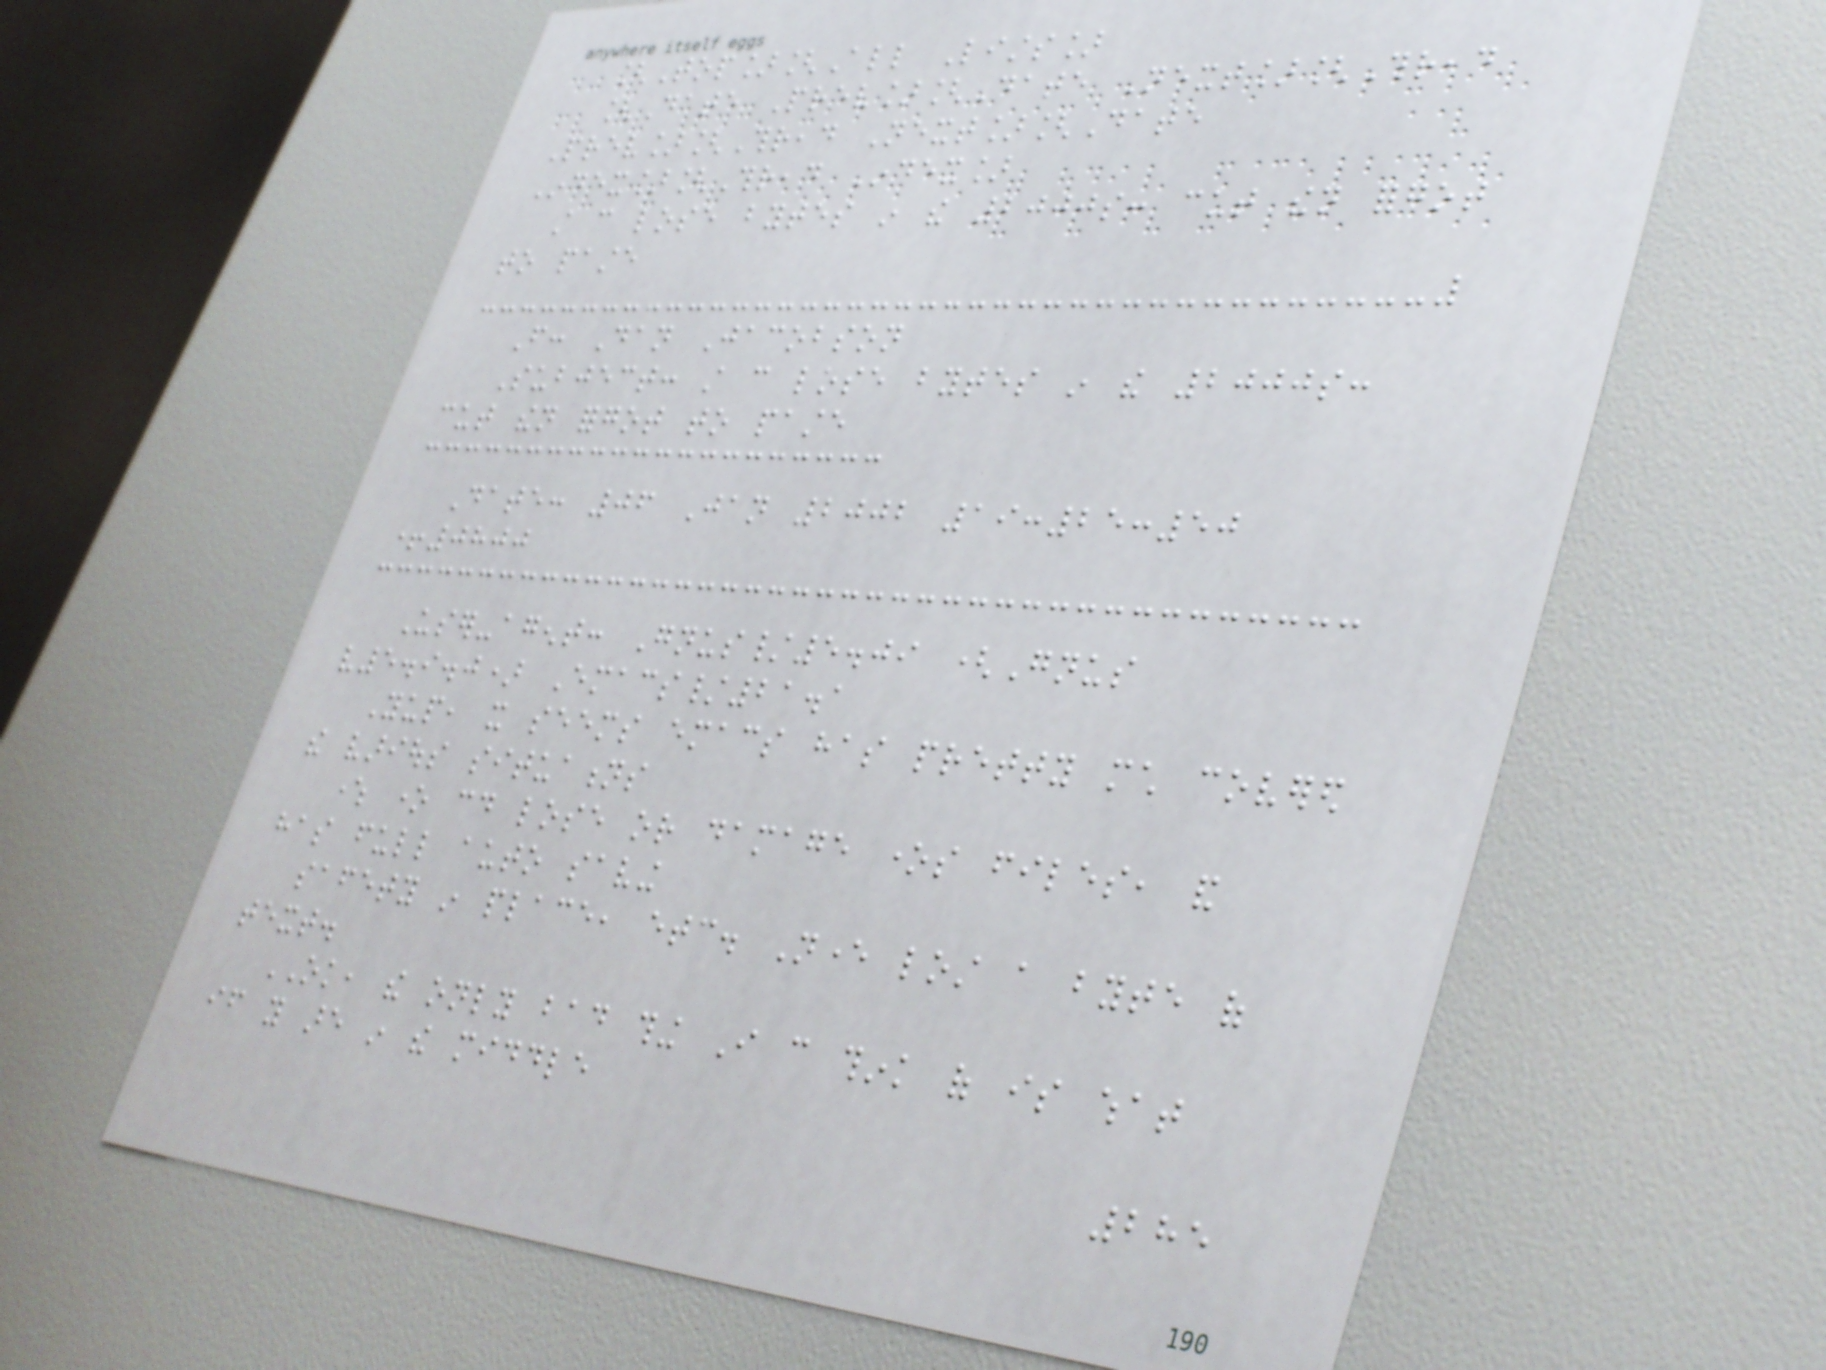[Top][All Lists]
[Date Prev][Date Next][Thread
Prev][Thread Next][Date
Index][Thread Index]
still can lose bytes in the 2000s: cut then forgot
to paste
From: Dan Jacobson
Subject: still can lose bytes in the 2000s:
cut then forgot to paste
Date: 06 Jan 2002 19:25:50
+0800
User-agent: Gnus/5.09 (Gnus
v5.9.0) Emacs/21.1
Yup, it seems emacs has pretty much covered
the various situations
where one could lose or damage ones files, and
has full auto saving
safety in place, etc. Never lost a byte of
text.
OK, the only bad thing I can think of is what
if you are in the middle
285
